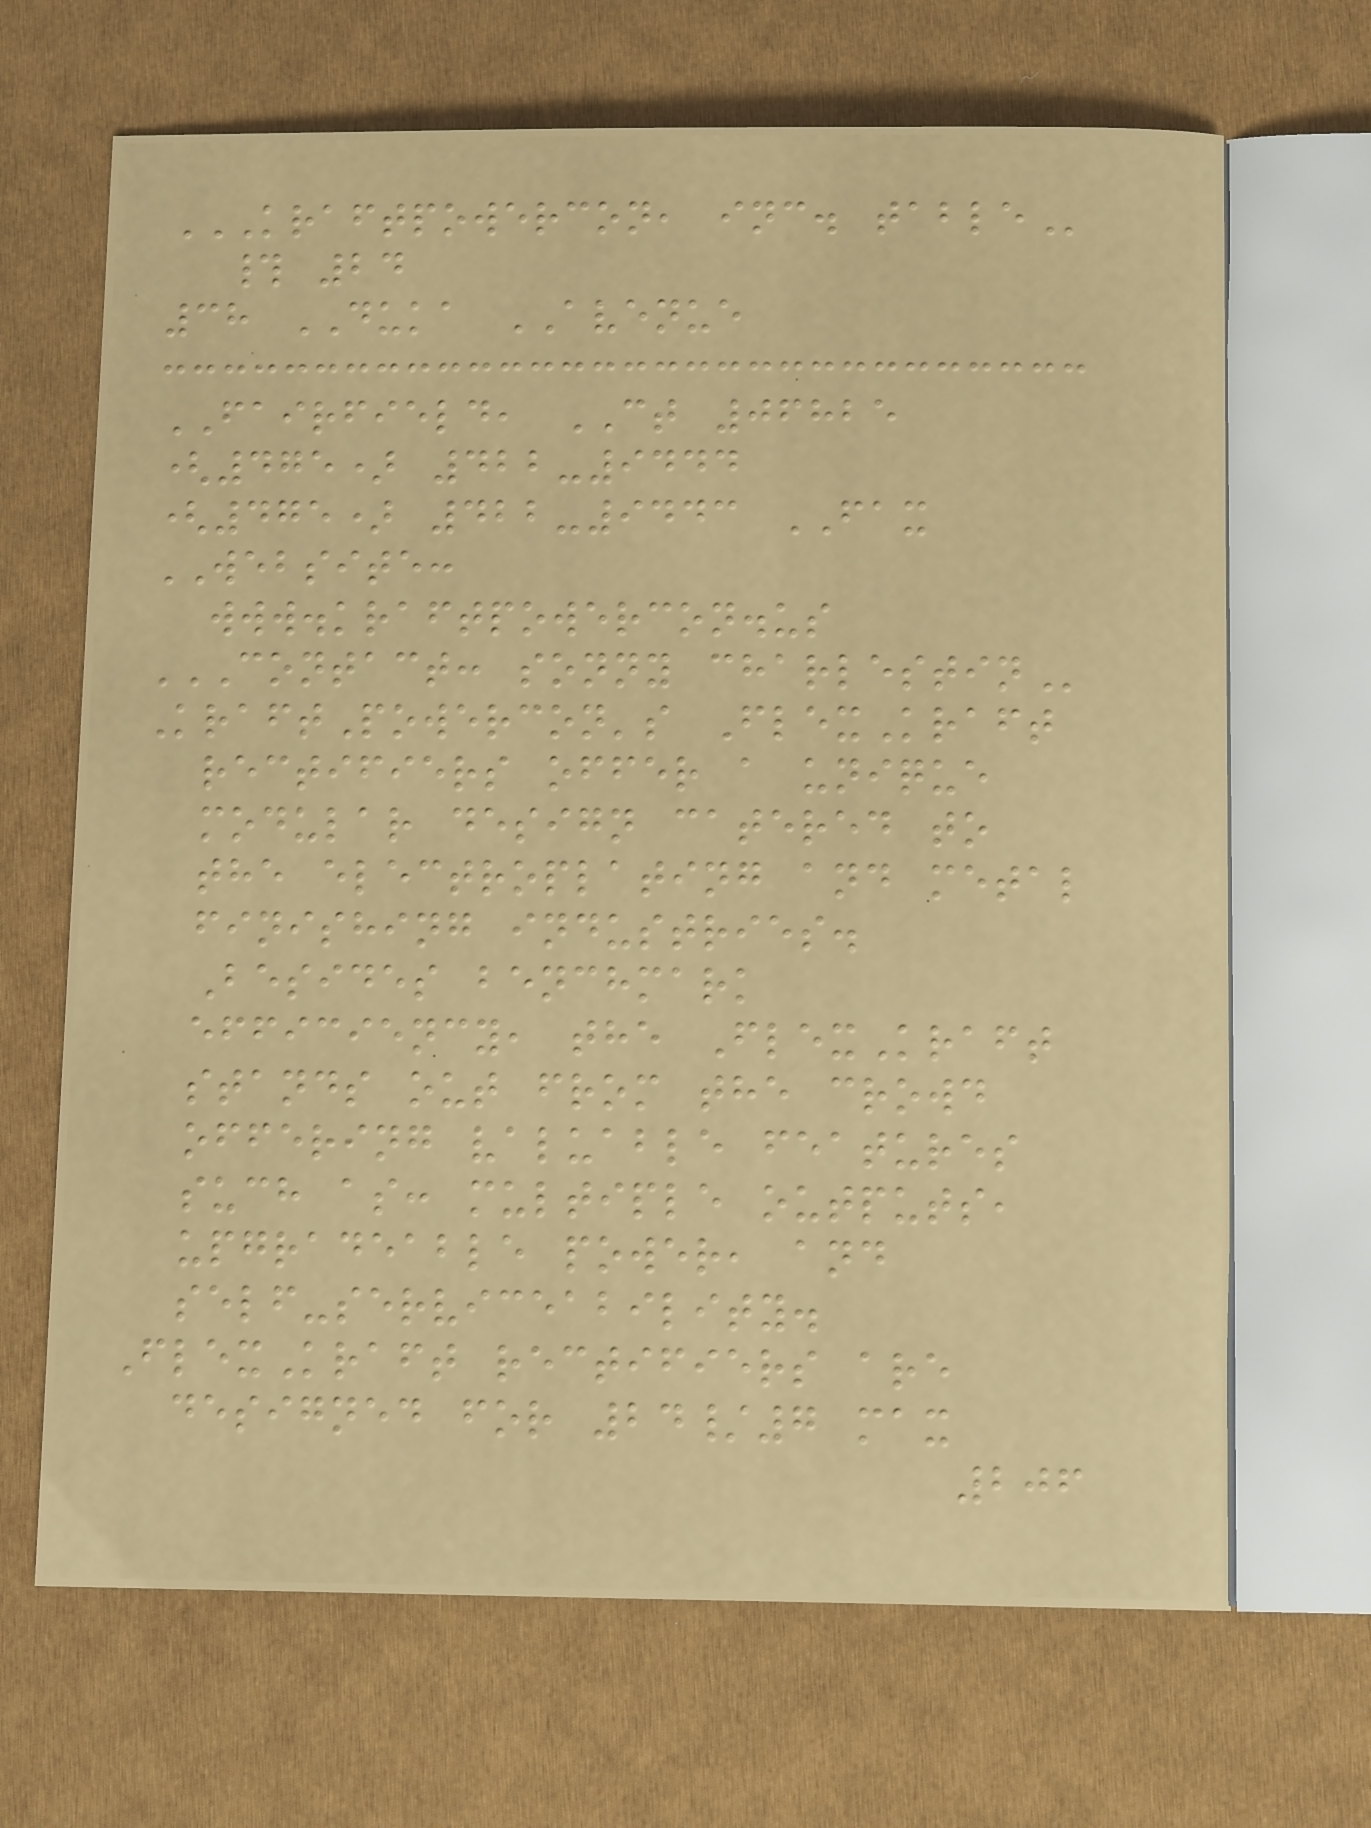KRAFTPOWERCON, INC. TABLE
# 24
38 DUKA AVENUE
FAIRFIELD, CT 06825
(475) 422-9444
(475) 422-9443 FAX
WEBSITE:
www.kraftpowercon.us
CONTACT: SONNY CHARLESTIN
KraftPowercon's FlexKraft
rectifiers offer a unique
modular design catered to
the electroplating and metal
finishing industries.
Besides benchmark
efficiency, the FlexKraft
stands out from the crowd
offering valuable features
such as: multiple outputs,
upgradeable power, and
self-serviceability.
FlexKraft rectifiers are
designed for 24/7 max
206
